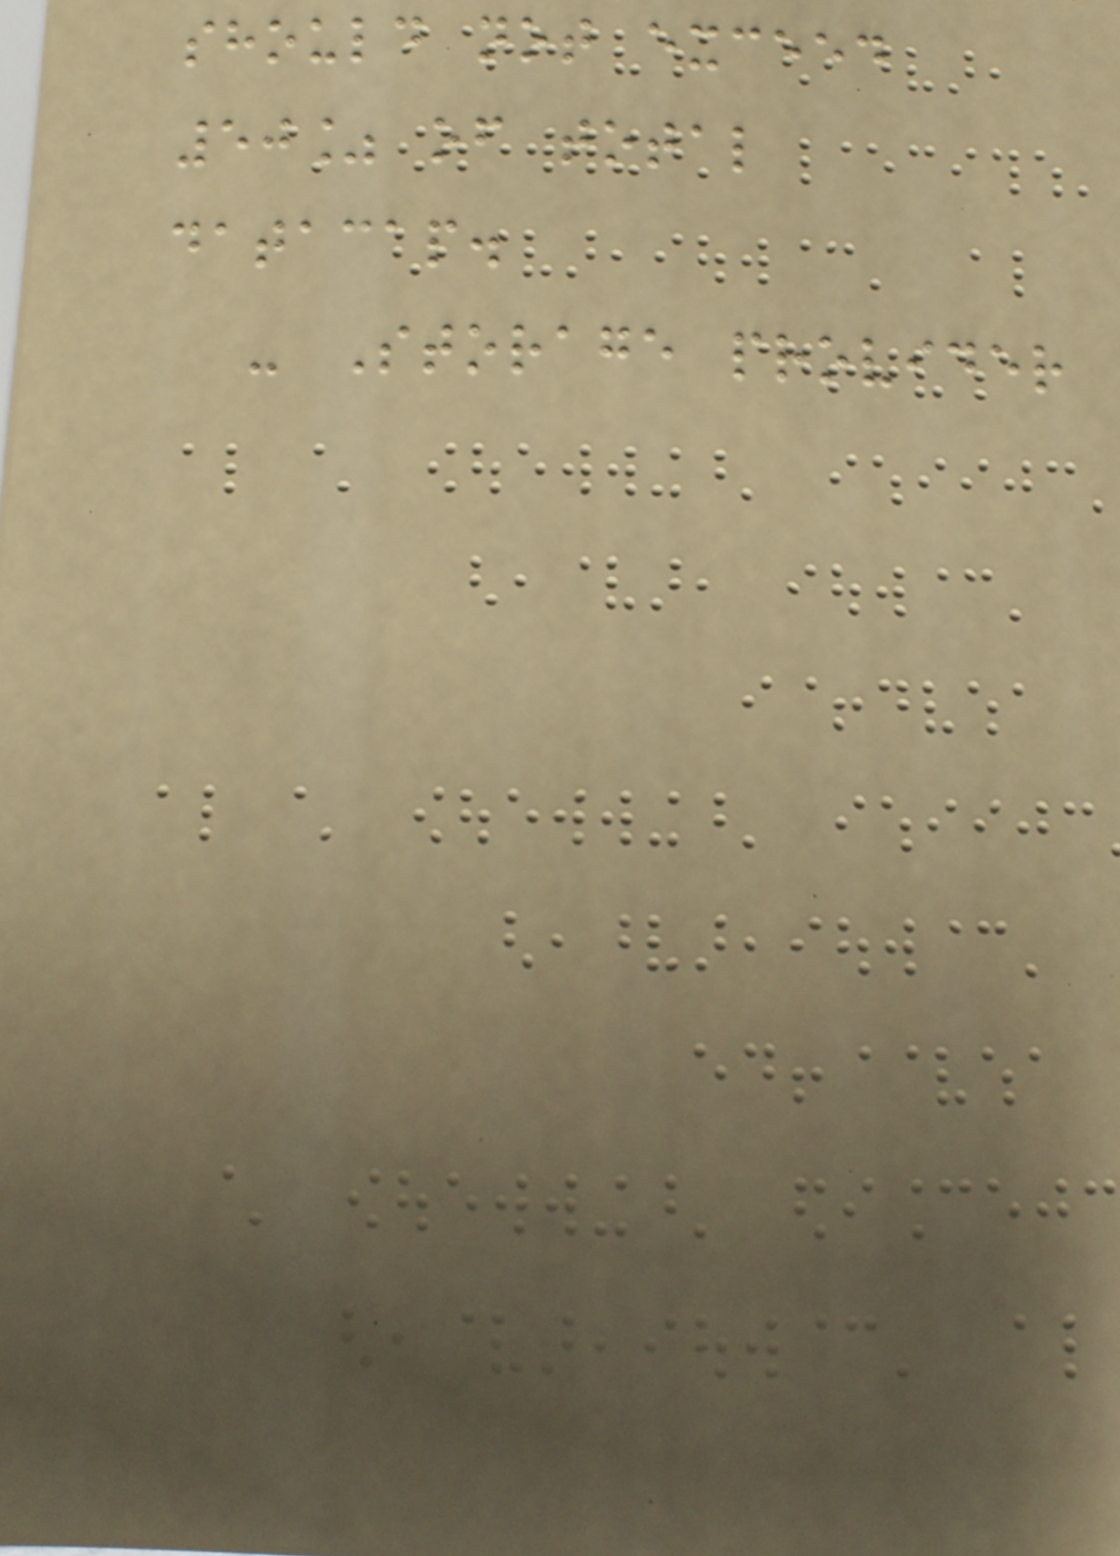should not exceed
50% of total
datacap.
- Storage provider
